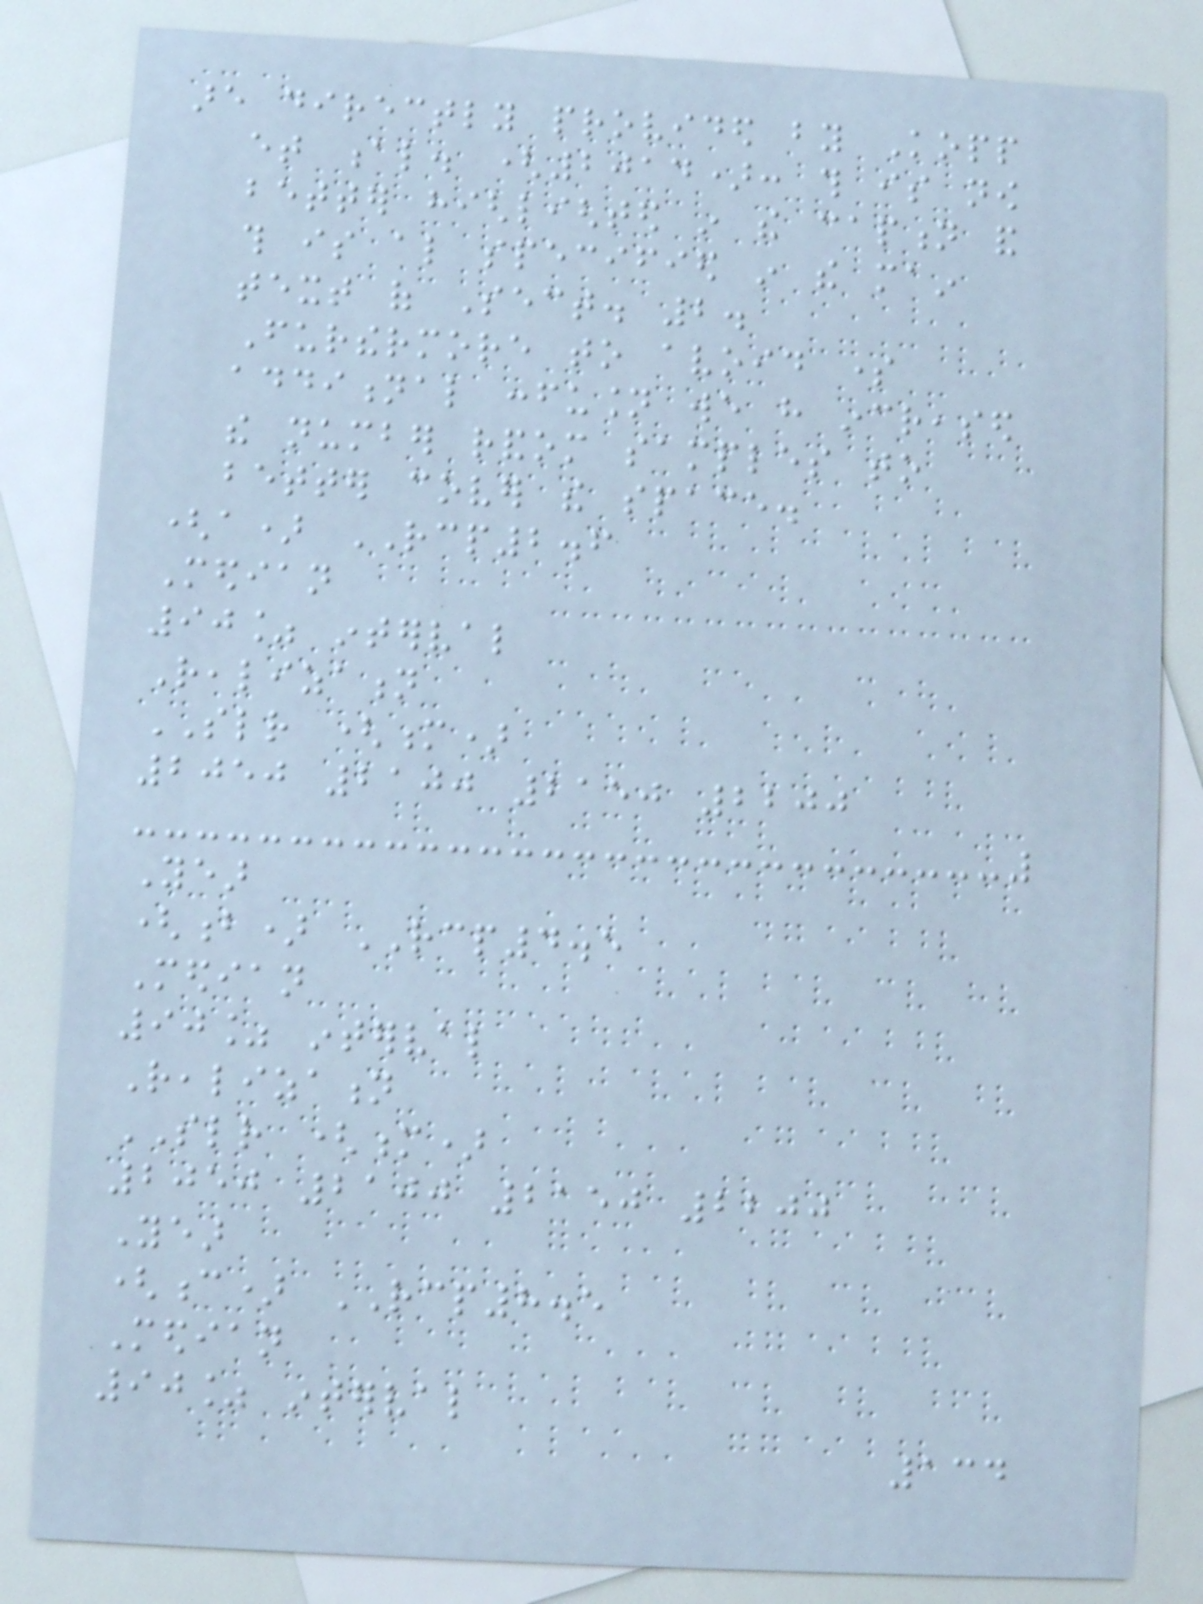are directly provided by Kopp
et al. (2014): this is now
better highlighted in the caption and
this is also specified in the main
text of Sect. 2.
Furthermore to avoid some
additional confusion we have increased
the number random samples to
better cover the space.
(a) RCP2.6
Median
90% interval
Realization
SLR (m)
2050 2100 2150 2200
Year
(b) RCP4.5
Median
90% interval
Realization
SLR (m)
2050 2100 2150 2200
Year
(c) RCP8.5
Median
90% interval
134
